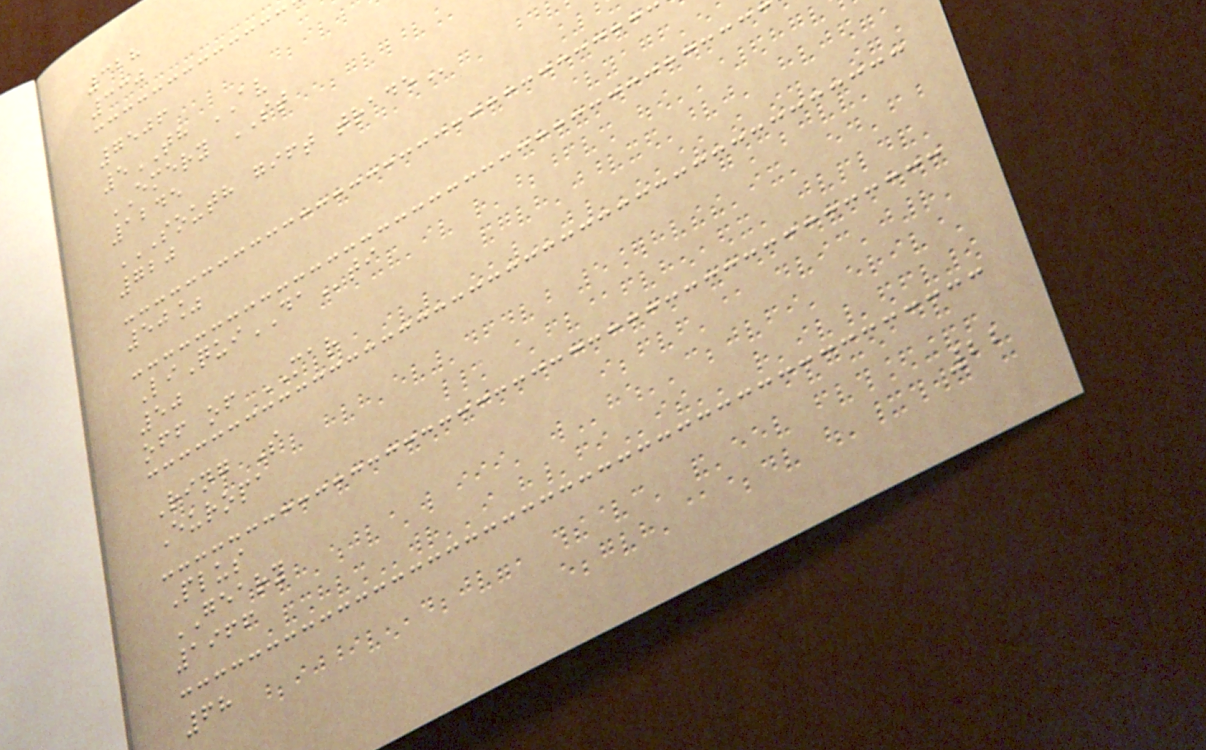328
330
7506
5TH AV
EMERY ST
1245
SOUTH GIFT TRADE
720
50%
LiQuiDAti
50
off of MAR
Ring S
Europa
Plus
GEARY
1966
68
22
